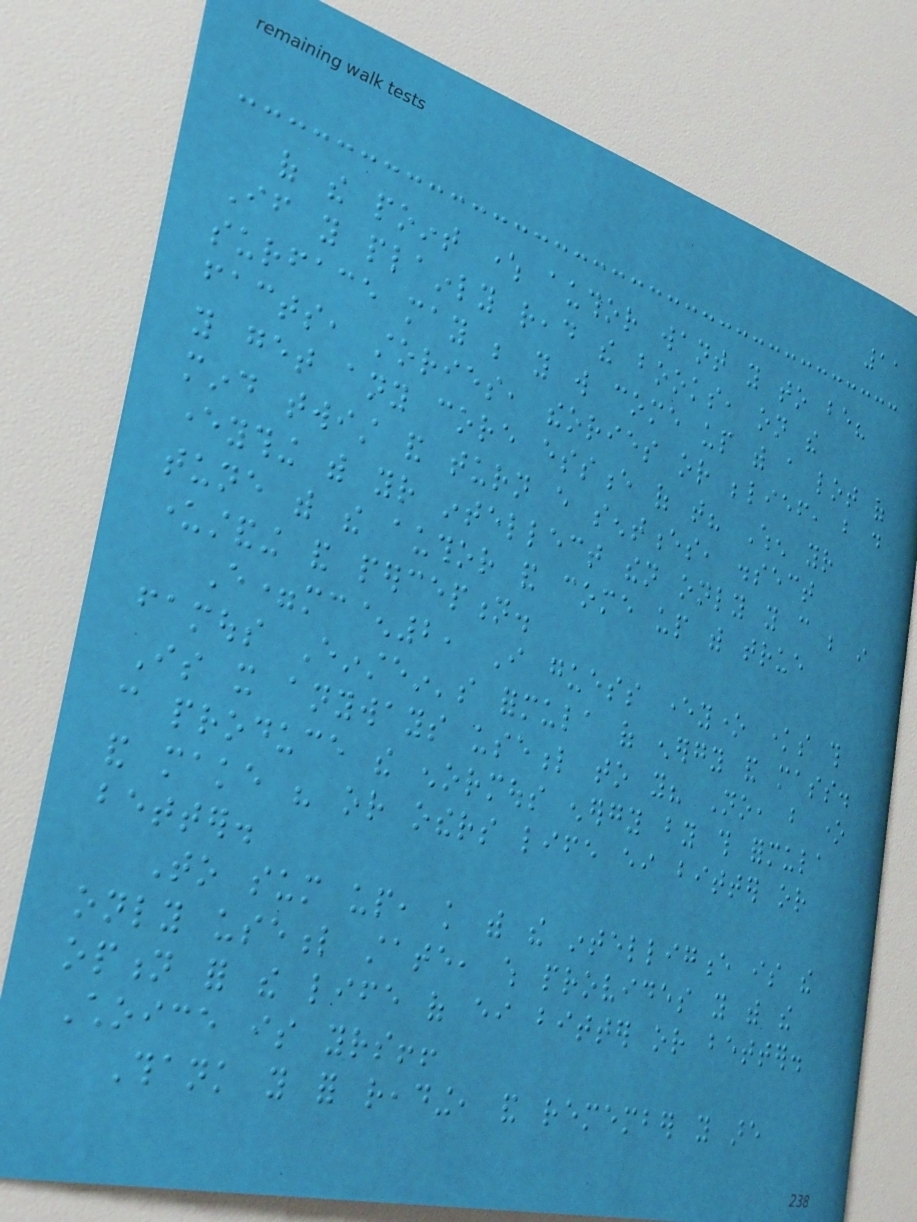11
of the point where author want you to be?
If you plainly read the books, on the
surface may be you will come up with a lot of
facts, stories, theories or belief, but do
you get any core essence of that? When your
mind twist and turn every sentences, dissect
everything with your intellect then only you can be in
tune with the author and come up with true
understanding and perception.
E=mc^2, I guess everyone knows this
famous Einstein's formula of energy and mass.
Is it anyways useful to you? No, but one
can produce the enormous energy by this formula
and make his or others life either bitter or
better.
To sum up, knowledge with the intelligence is the
only useful state, which provides you with the
option for the life of either bitter or better.
Choice is yours!!
Thank you for reading, and remember you are
